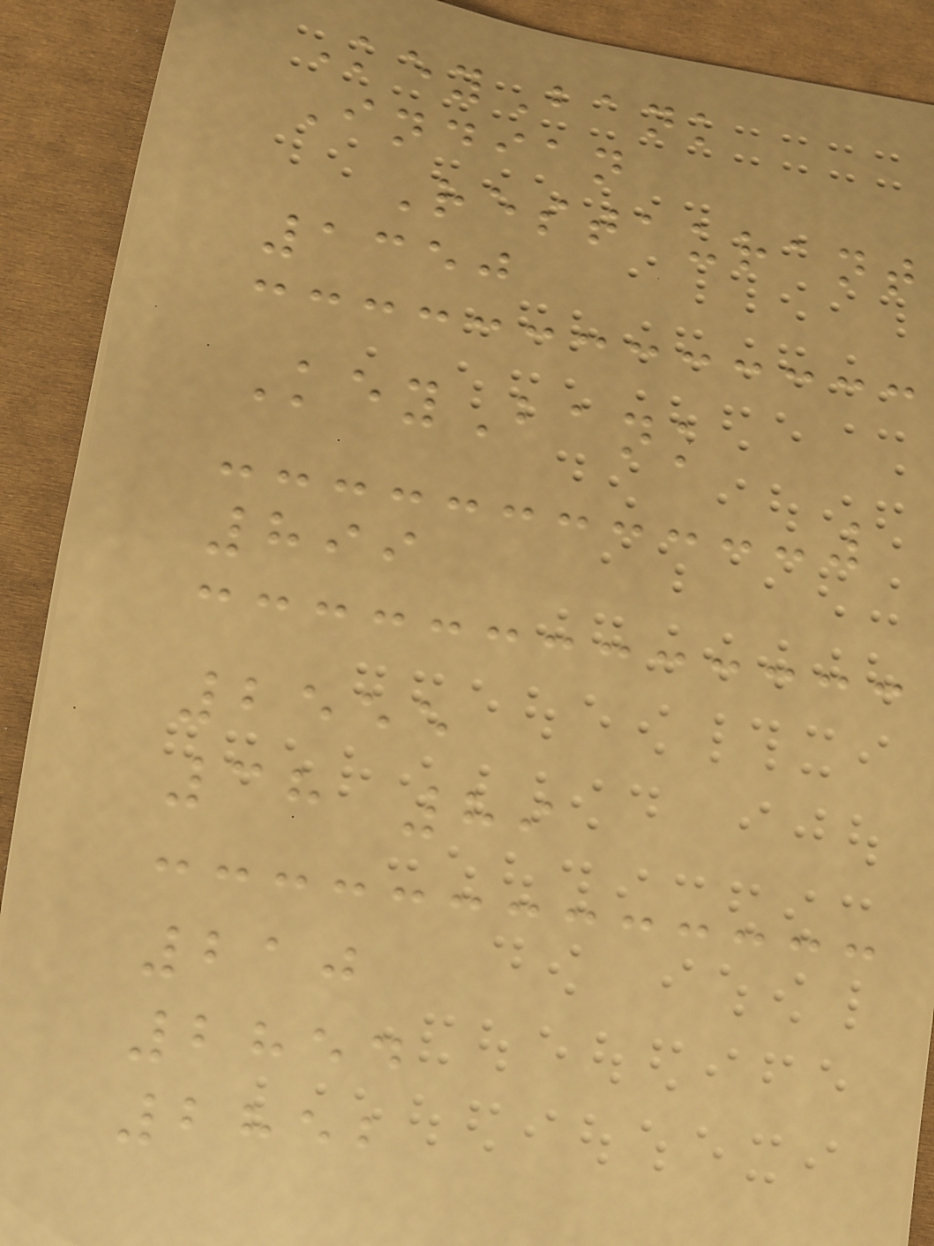KeyBank
Indian
Restaurant
1350
KeyBank
899
2555
38 89
210
2854
2852
